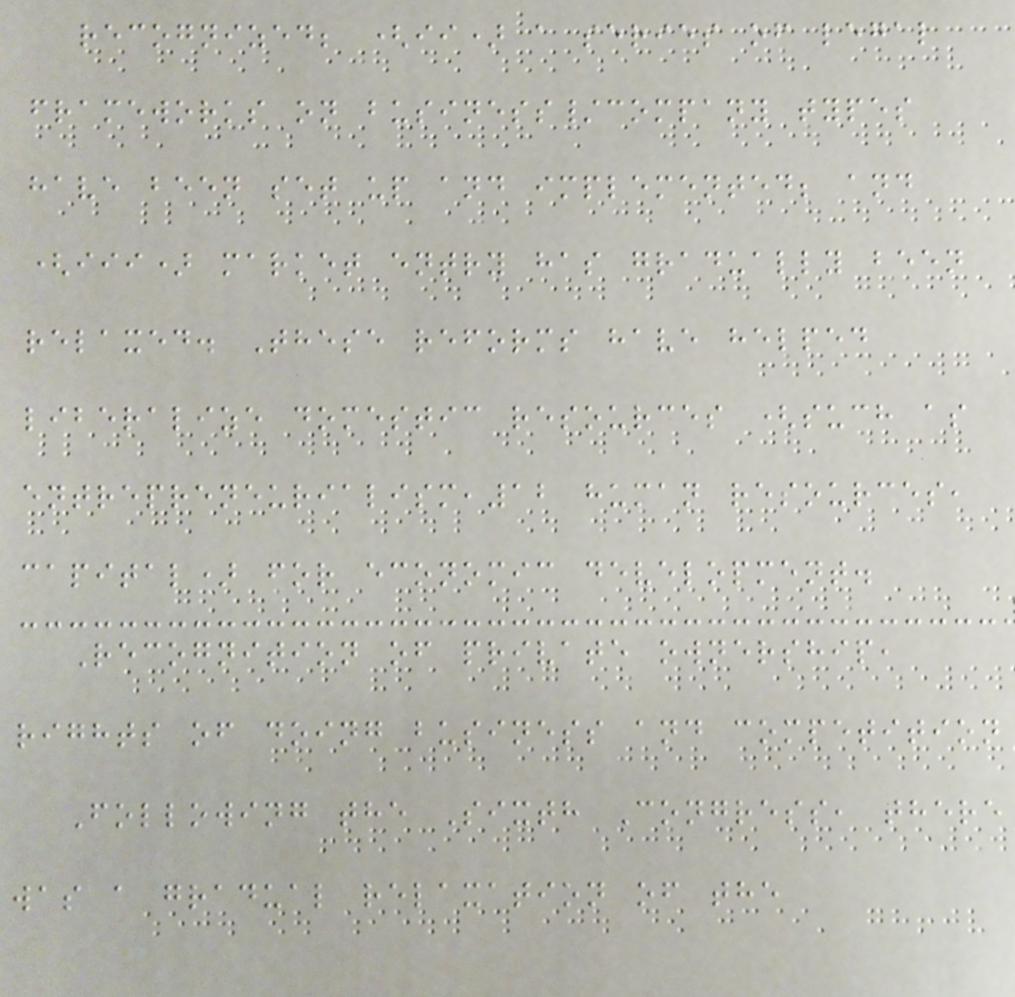recognized; (ii) a series of legal
frameworks on business/company types
have been set up and implemented; and
(iii) market entry has gradually been
relaxed. These reforms have helped
liberalize domestic resources (such as
entrepreneurialism,12 human resources,
capital) for economic development.
Recognition of private ownership,
rights of doing business and competition
Following the Sixth Congress, there
was a gradual relaxation of the
